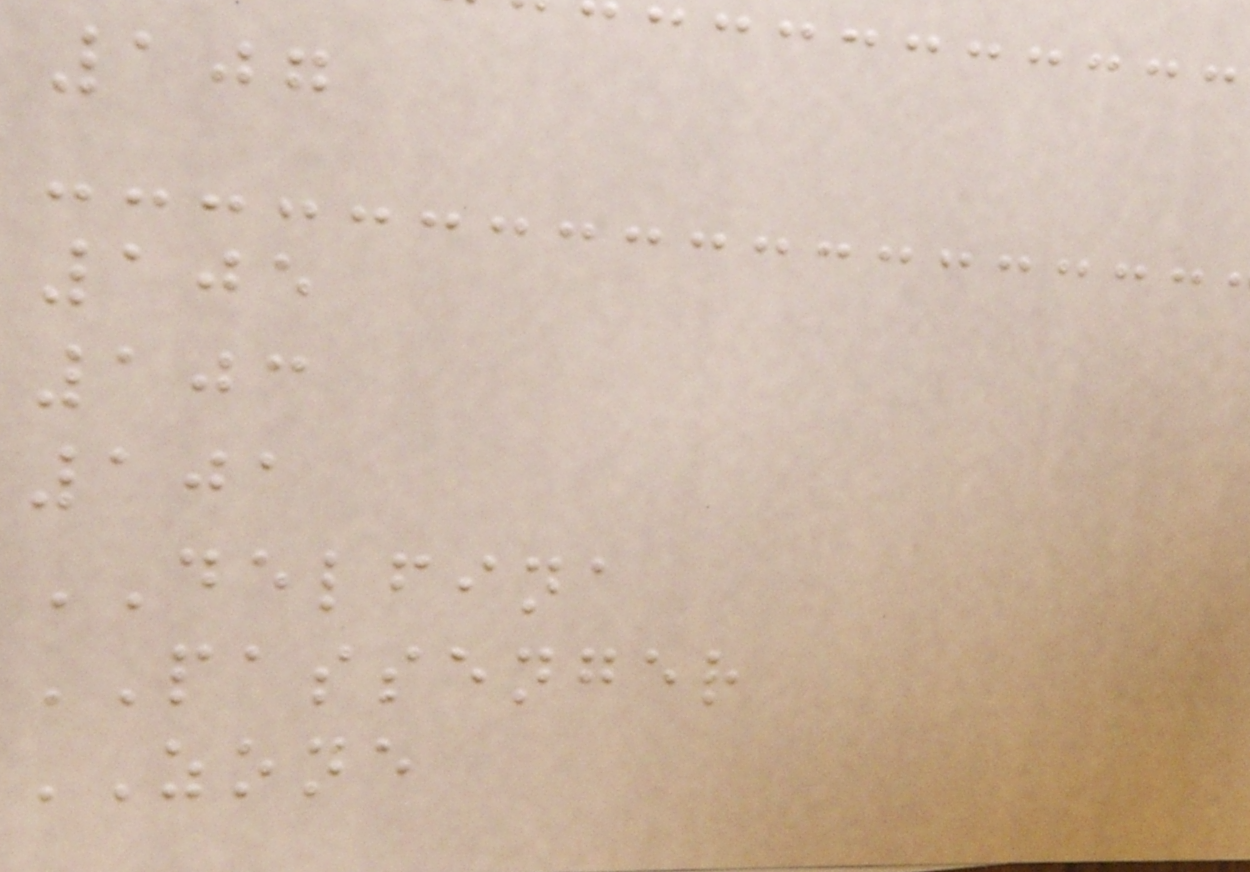107
105
103
101
DELFINA
PASSENGER
ZONE
